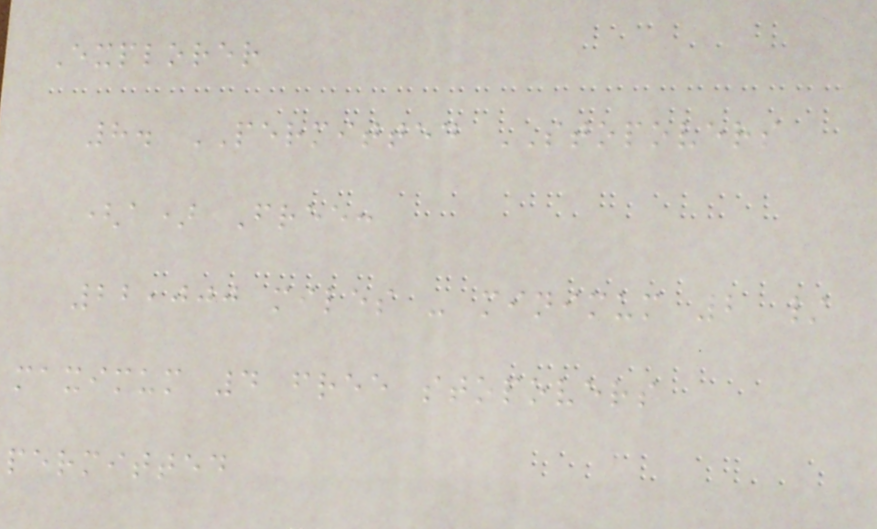Explorer
8. PERMITTED STOPOVERS
(a) Free:
22,000 miles - minimum 2 /
maximum 4 free stopovers
permitted
